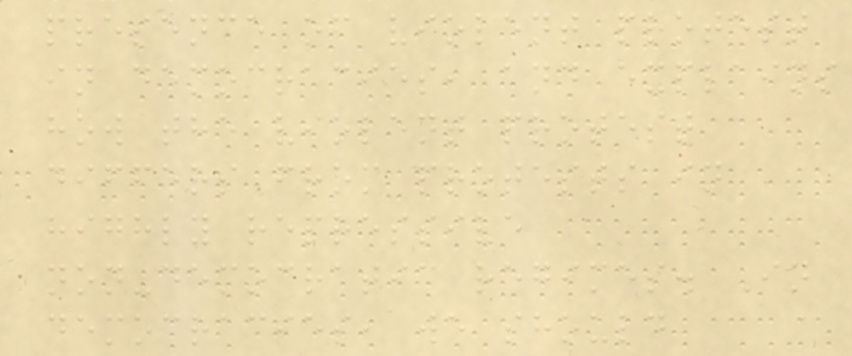presence of violent protest
in democracies, and explains
how the violent protest
differs from protests in
highly repressive
non-democratic regimes. In
democracies, we should
